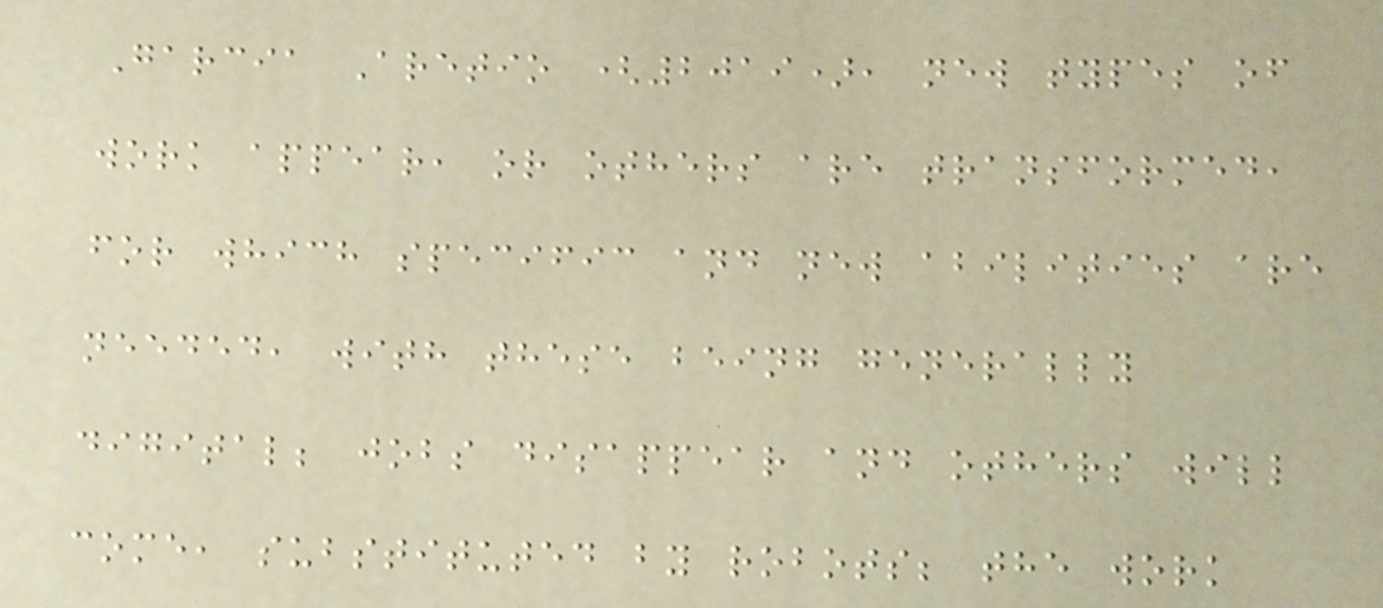Garcia Aretio (2019), new types of
work appear, or others are transformed,
for which specific and new abilities are
needed, with these being generally
digital; jobs disappear and others will
come, substituted by robots; the work
